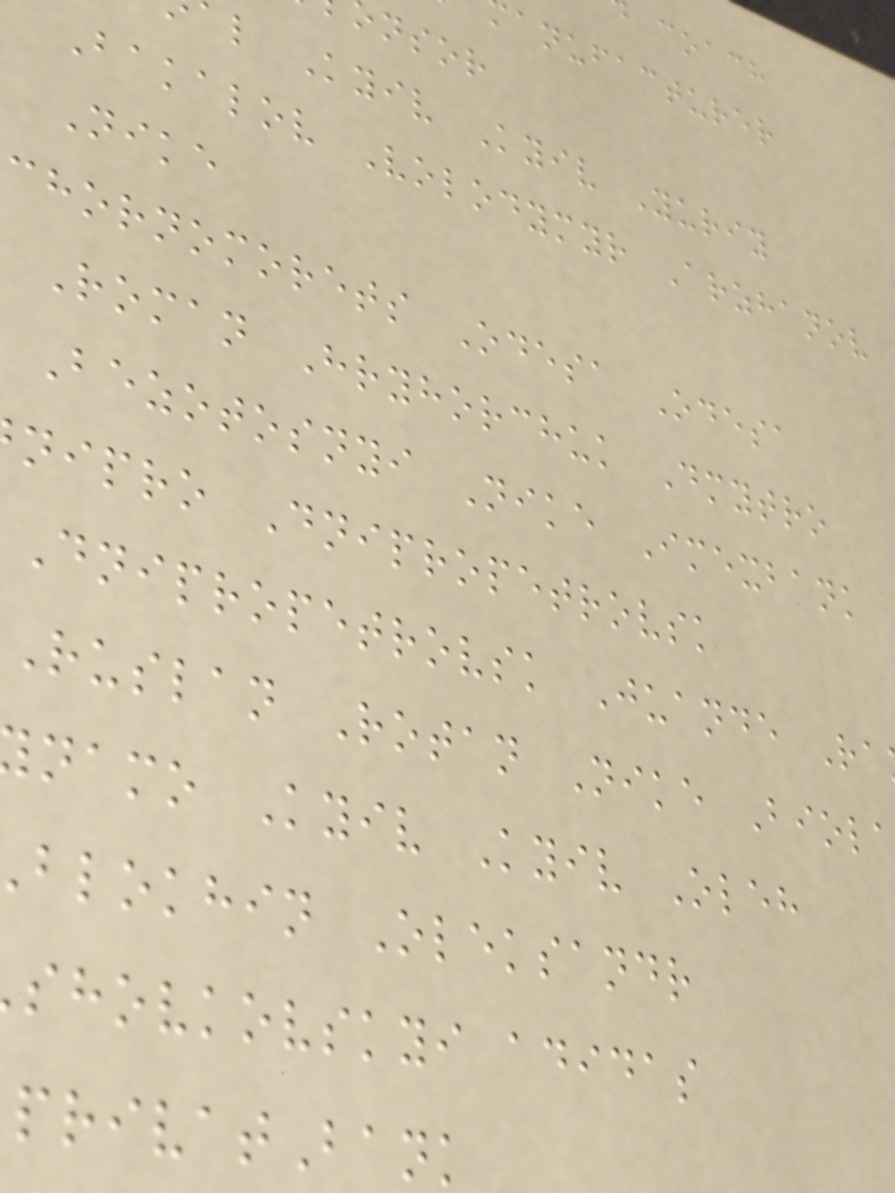anufacturer
nsor
l Kyiv Kyiv Yuriy
Bakalov Volodymyr Arzhanov
Nike
chornomorets Odesa Odesa
Roman Hryhorchuk Dmytro
Bezotosnyi Nike Imexbank
nipro Dnipropetrovsk
Dnipropetrovsk Juande Ra
Ruslan Rotan Nike Biol
namo Kyiv Kyiv Oleh
blokhin Oleksandr
shovkovskyi adidas
rivatBank
